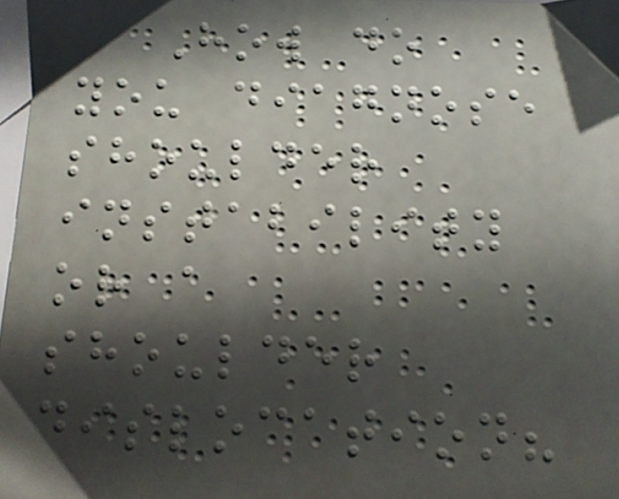How do
you diagnose
shoulder
instability
or a
shoulder
dislocation?
